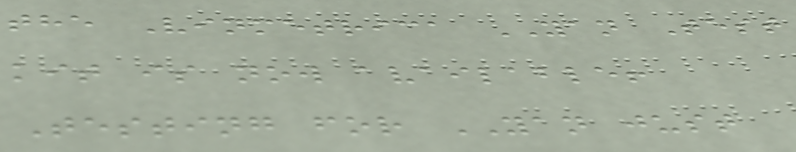the Vinmetrica YAN Test
kit is now available!
Testing for YAN just
